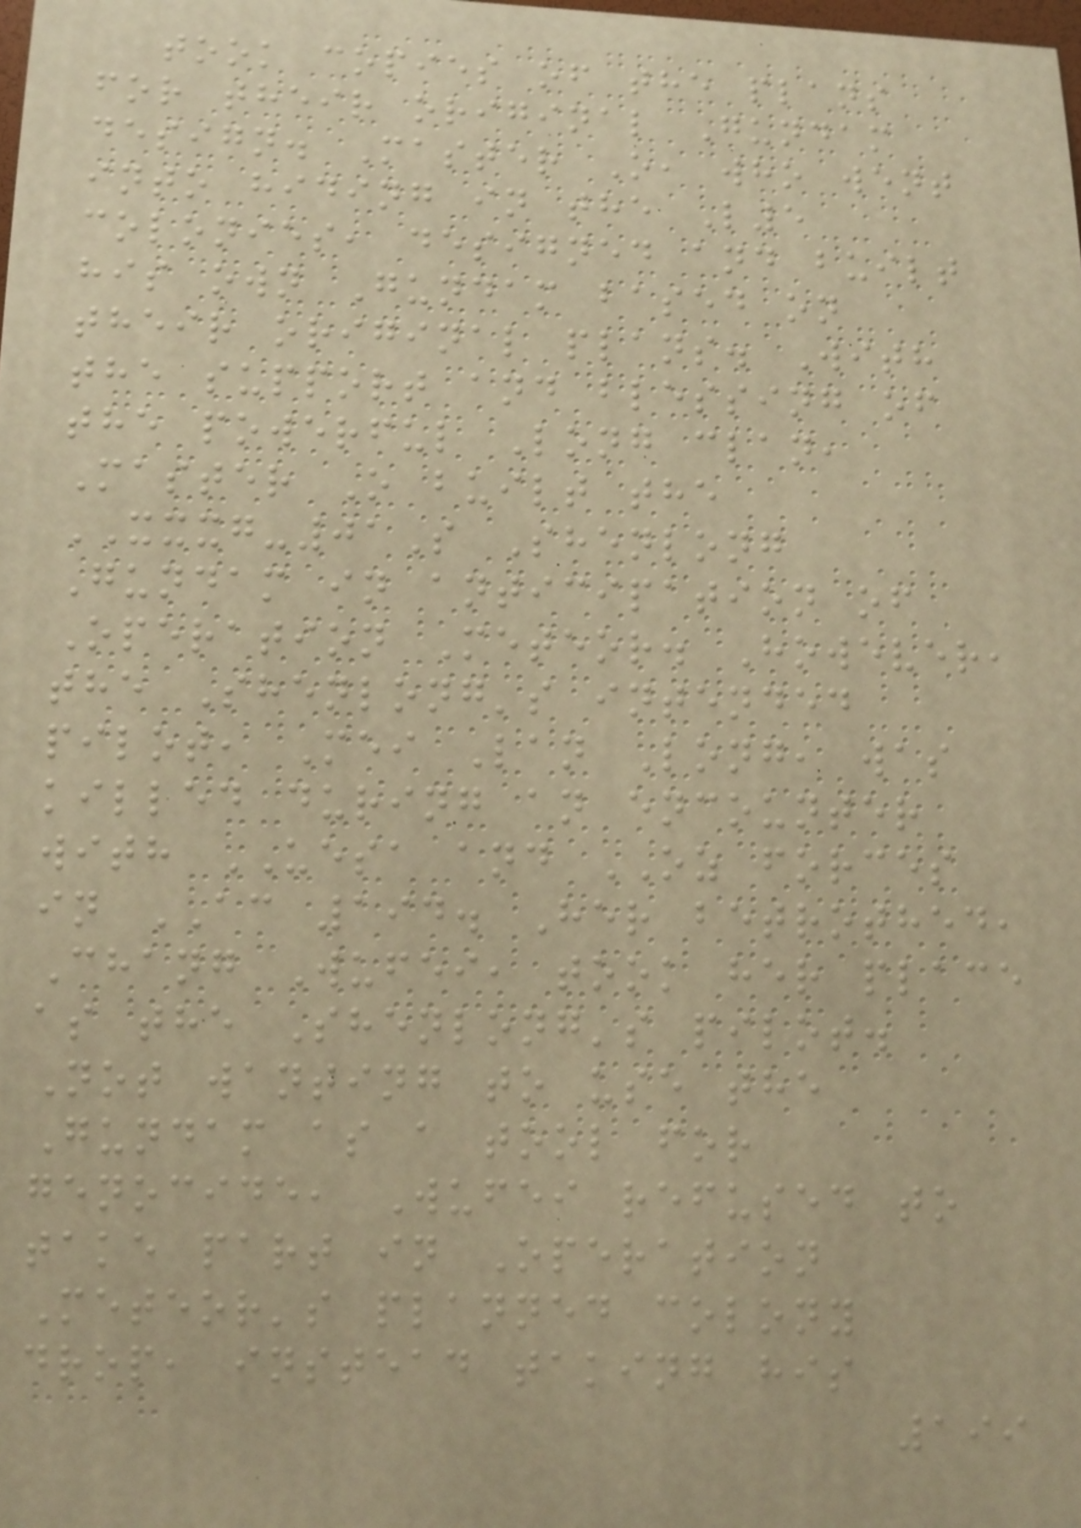took copies of the plans
for their original Gundam
design. Master O, who went
into hiding in the L5
colonies, designed and built
his own Gundam based on
their original plans. With
the support and blessing of
the powerful Long clan,
Master O built the
XXXG-01S Shenlong
Gundam in anticipation of
Operation Meteor. However,
the Shenlong's intended
pilot, Mei Lan Long, was
killed during an encounter
with UESA and OZ forces
in AC 194. Her betrothed,
Chang Wufei, took her place
as the Shenlong's pilot.
Not wanting to use the
Gundam as a tool for
genocide, Wufei refused to
take part in Operation
Meteor's planned colony
drop, instead taking his
199
